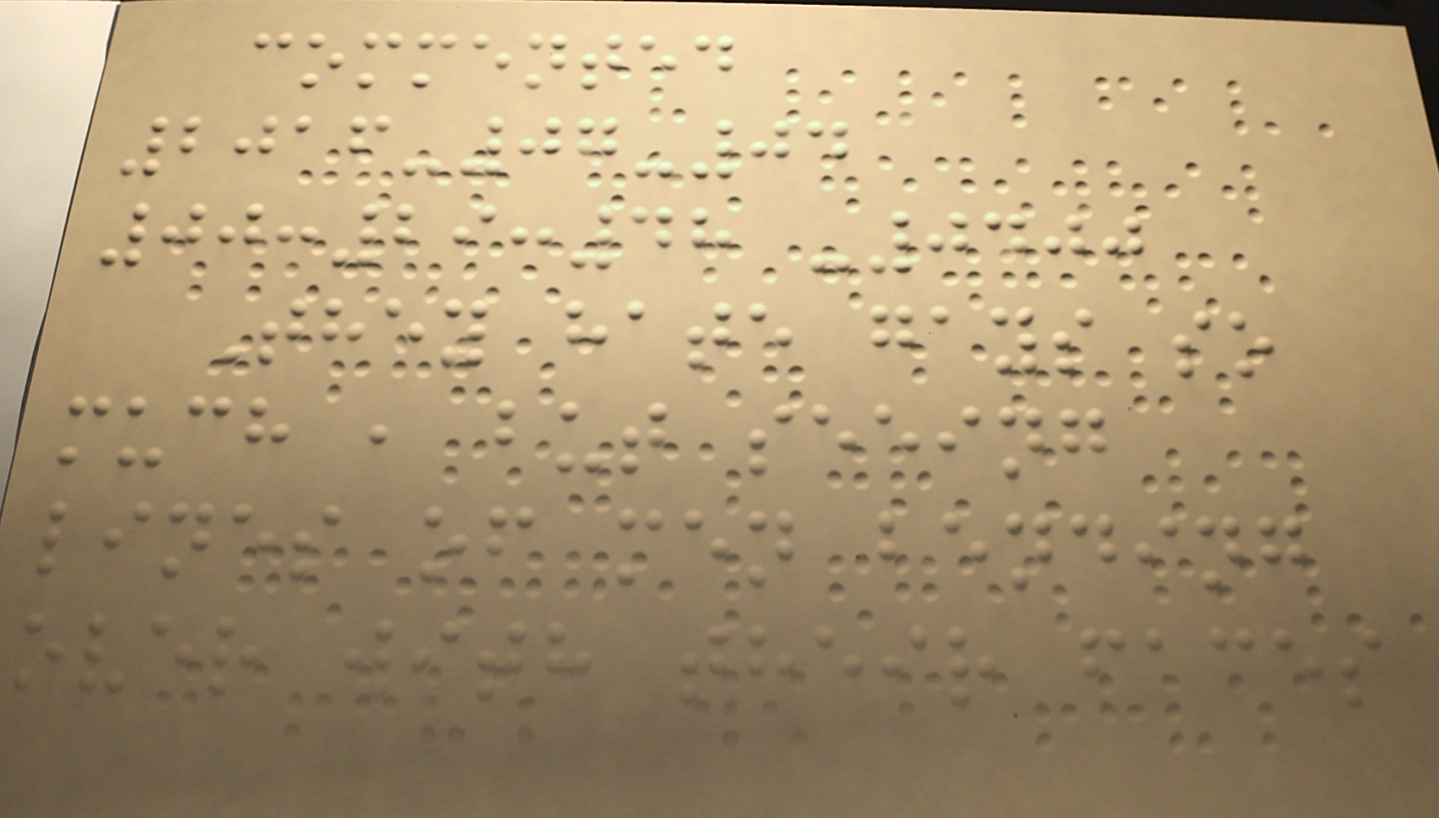commented
2016-07-04
00:29:48 -0400
They hate gays so
much , but seeing
lines of men bending
over with their faces
